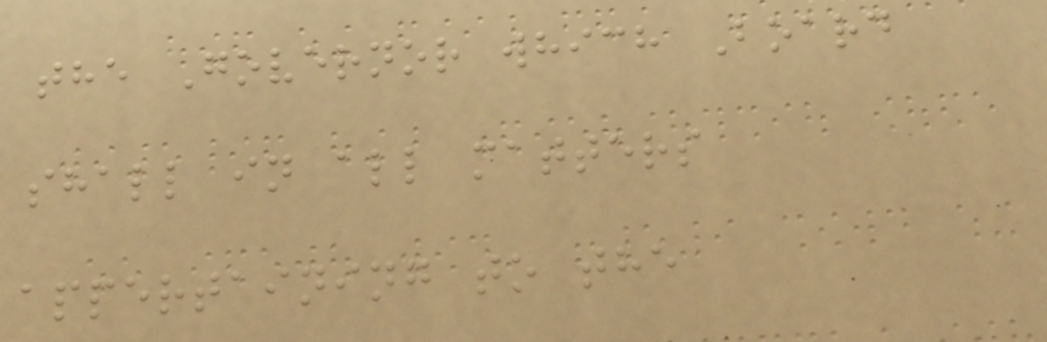the Governor which Board
shall in all matters
appertaining to the
